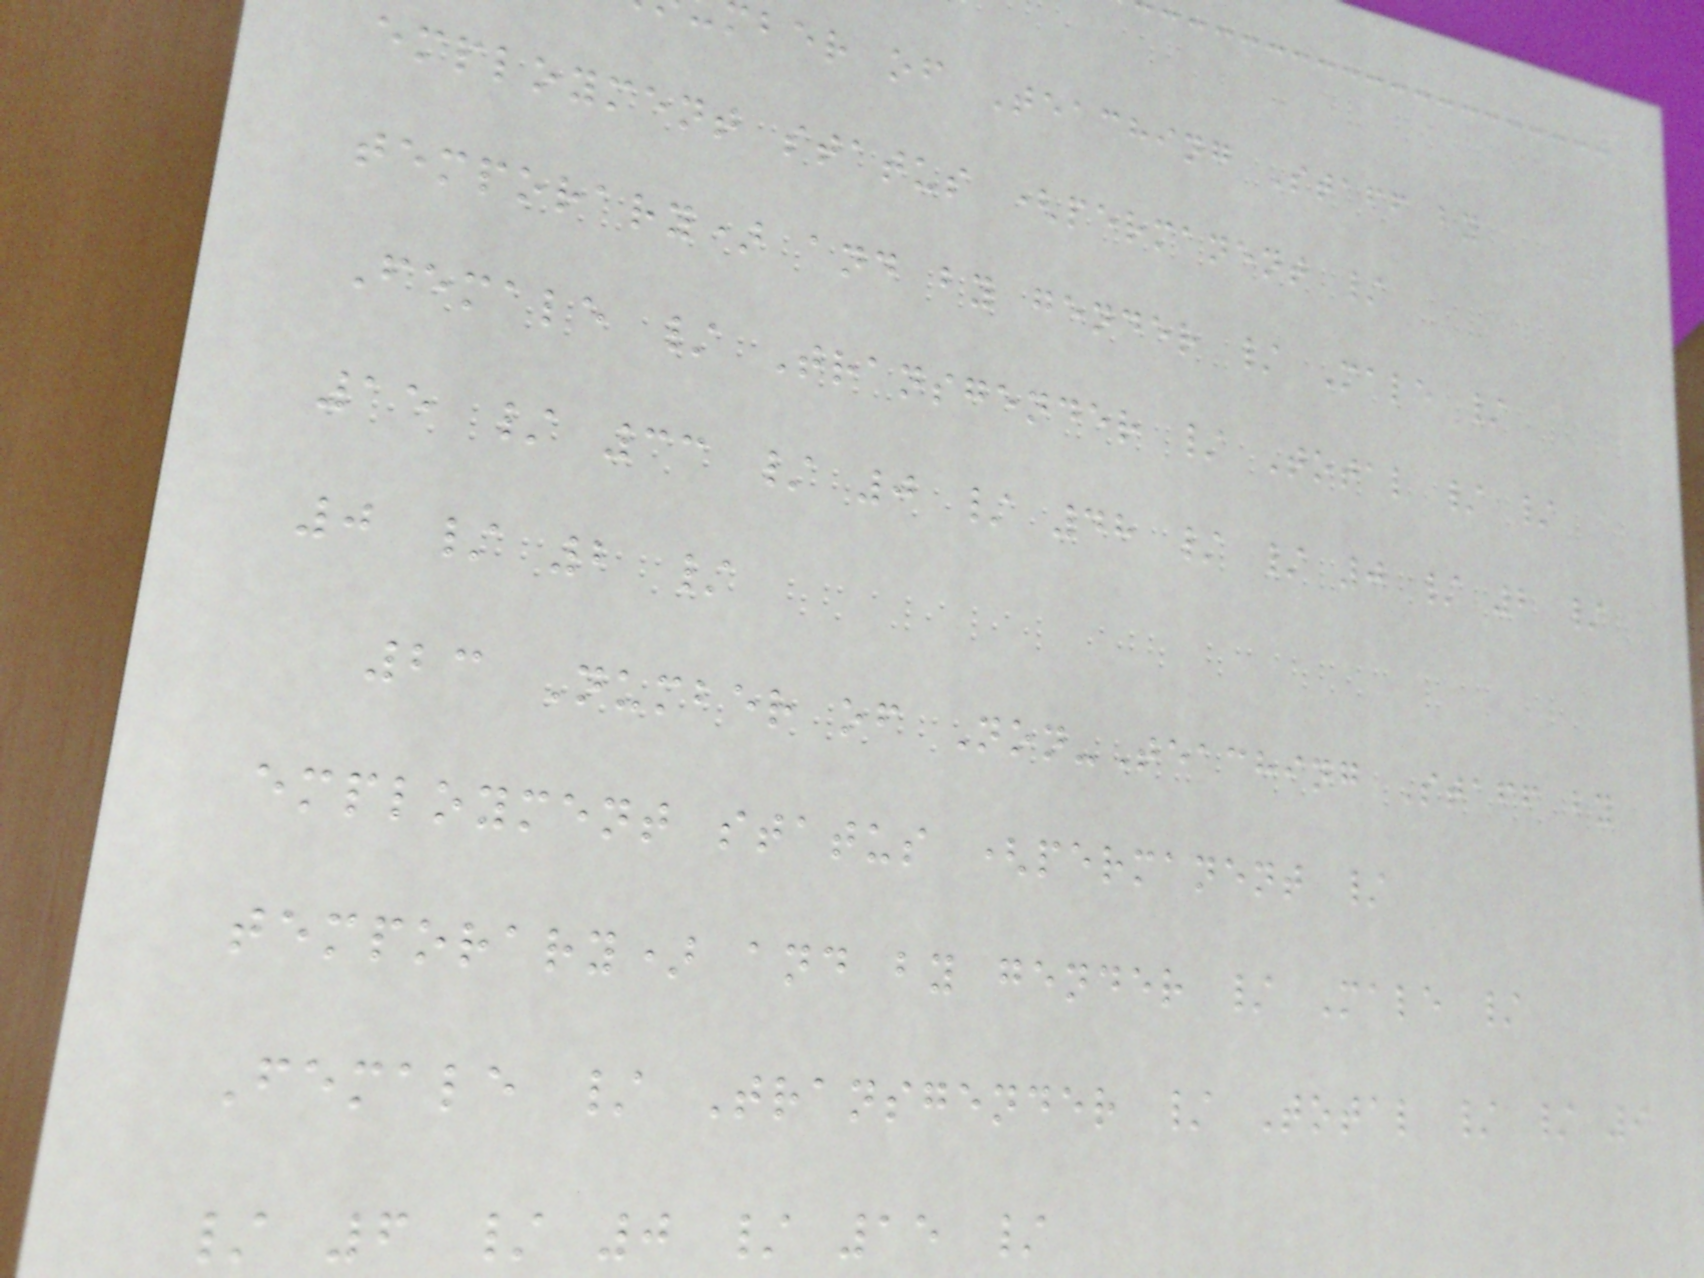mber of Teaching Staff by
employment status (permanent /
temporary) and by gender / Male /
Female / Transgender / Total / /
15 / 33 / 0 / 48 / / 0 / 2 /
0 / 2 /
23 Number of Non-Teaching Staff by
employment status (permanent /
temporary) and by gender / Male /
Female / Transgender / Total / / 9
/ 6 / 0 / 15 /
